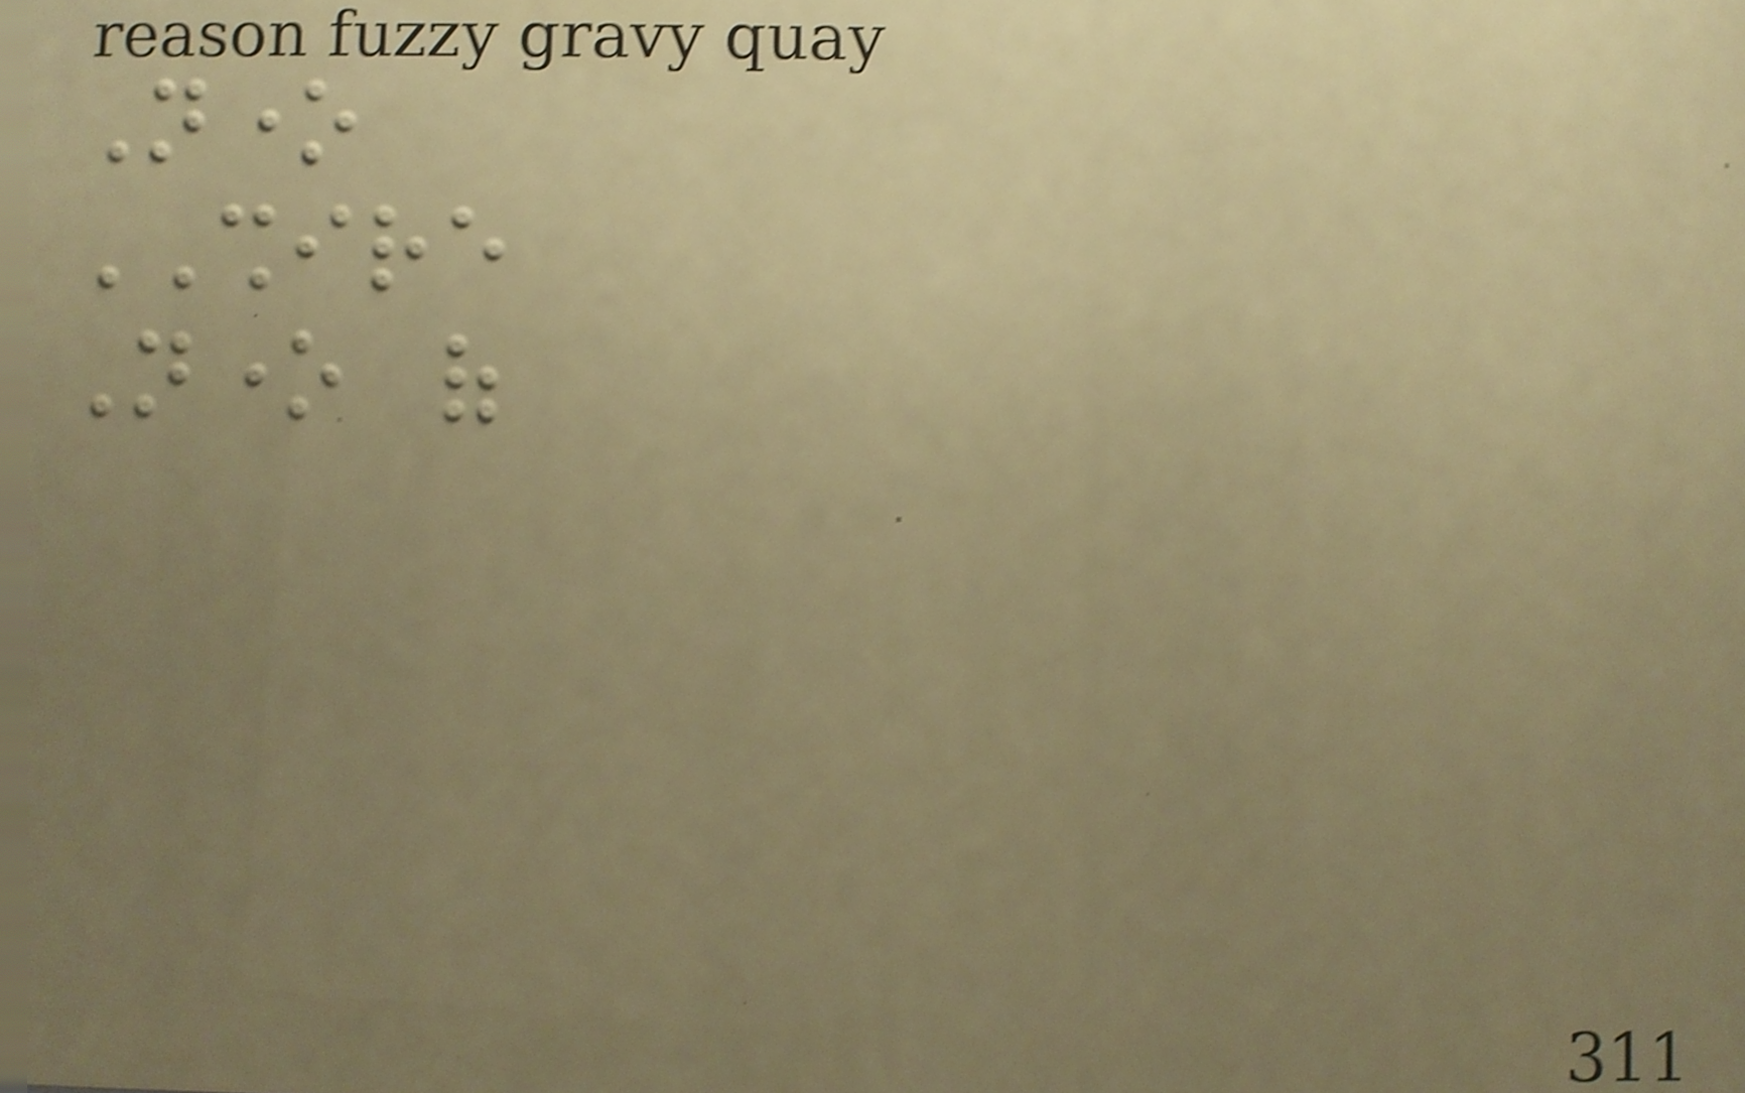None
SHIRE
None of
